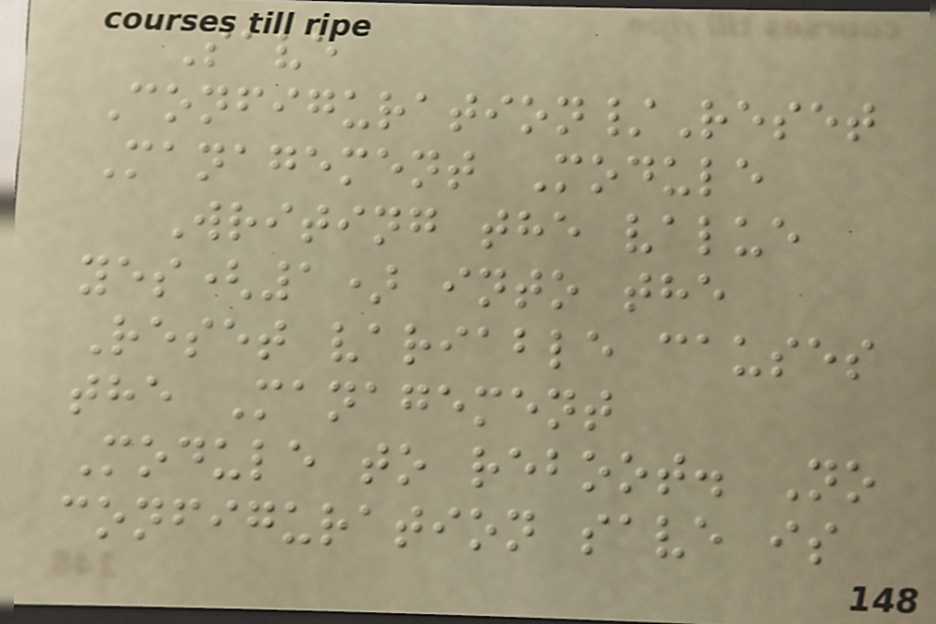Save
Configuration/Reset
Management Module
Writing the value
yes(1) into the
Reset variable causes
the Management
Module to reboot. No
configuration save is
